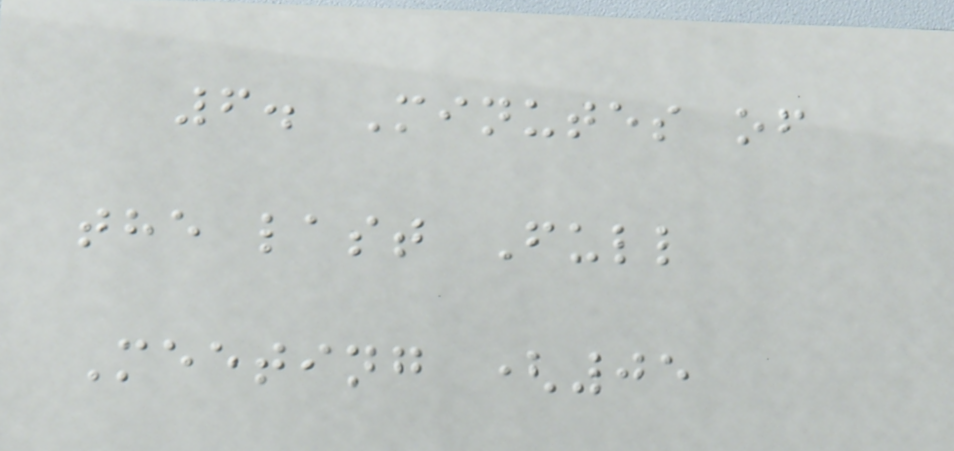6. Minutes of
the last Full
Meeting (05
